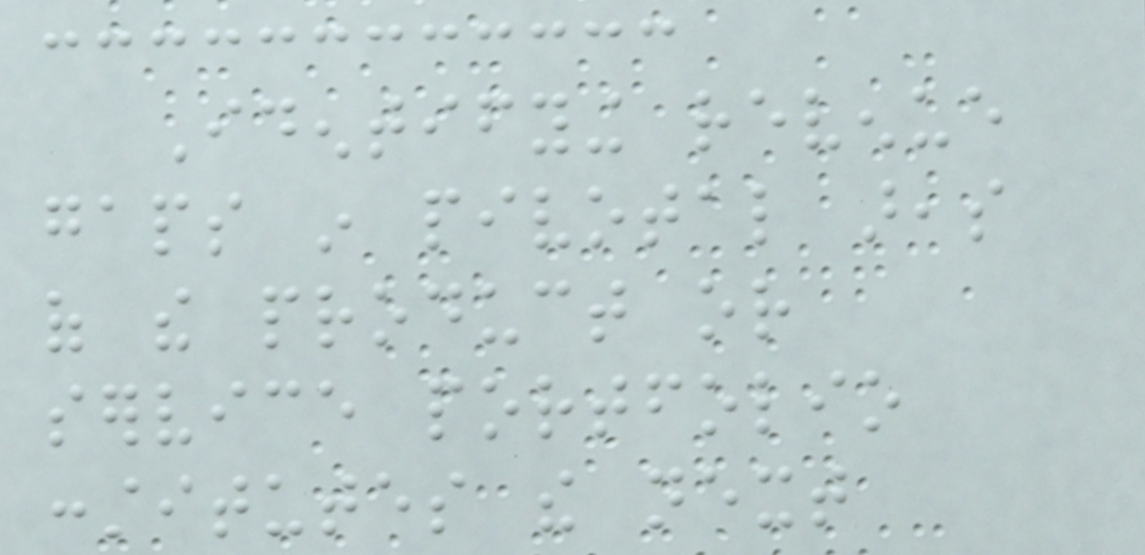Identifying revenue
gaps in pivotal areas
of the product or
service portfolio
constitutes the next
